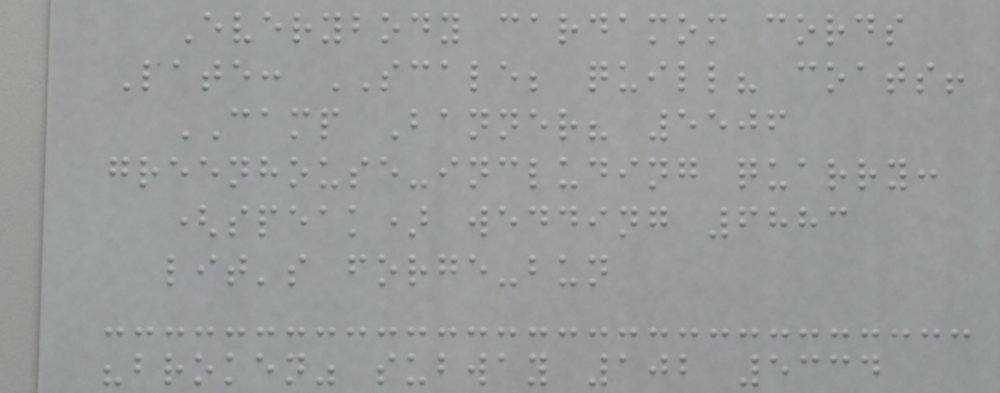Everybody cardamom cords
Late: SCALE; quill? coats!
CAMP Banner? 5506
greenhouse-including quarry:
(speak) wedding 6883
lit's forge-bun
"broken" subway 102 5334
